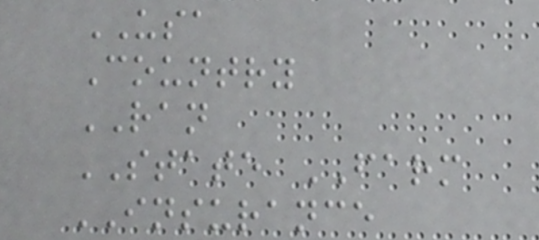USA
Country
RAN
STATE FARM
INSURANCE
